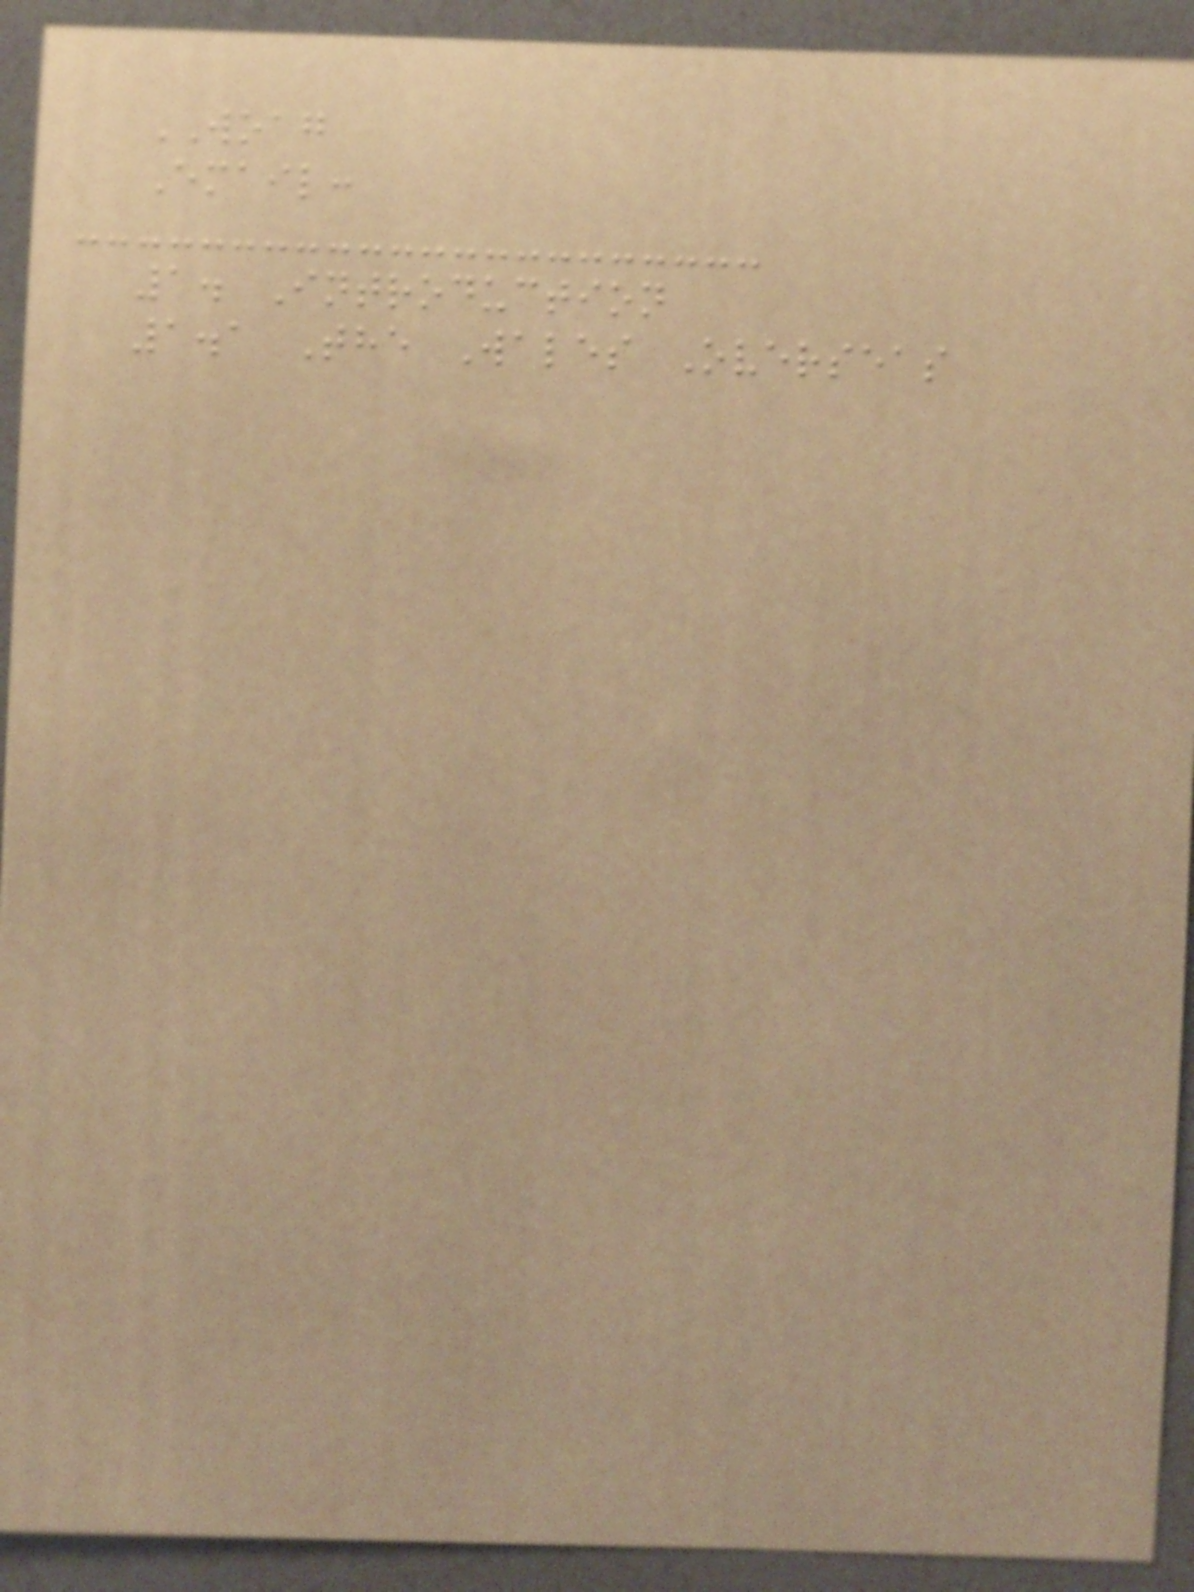WOAG
Email:
1. Introduction
1.1 The Wales Overseas
